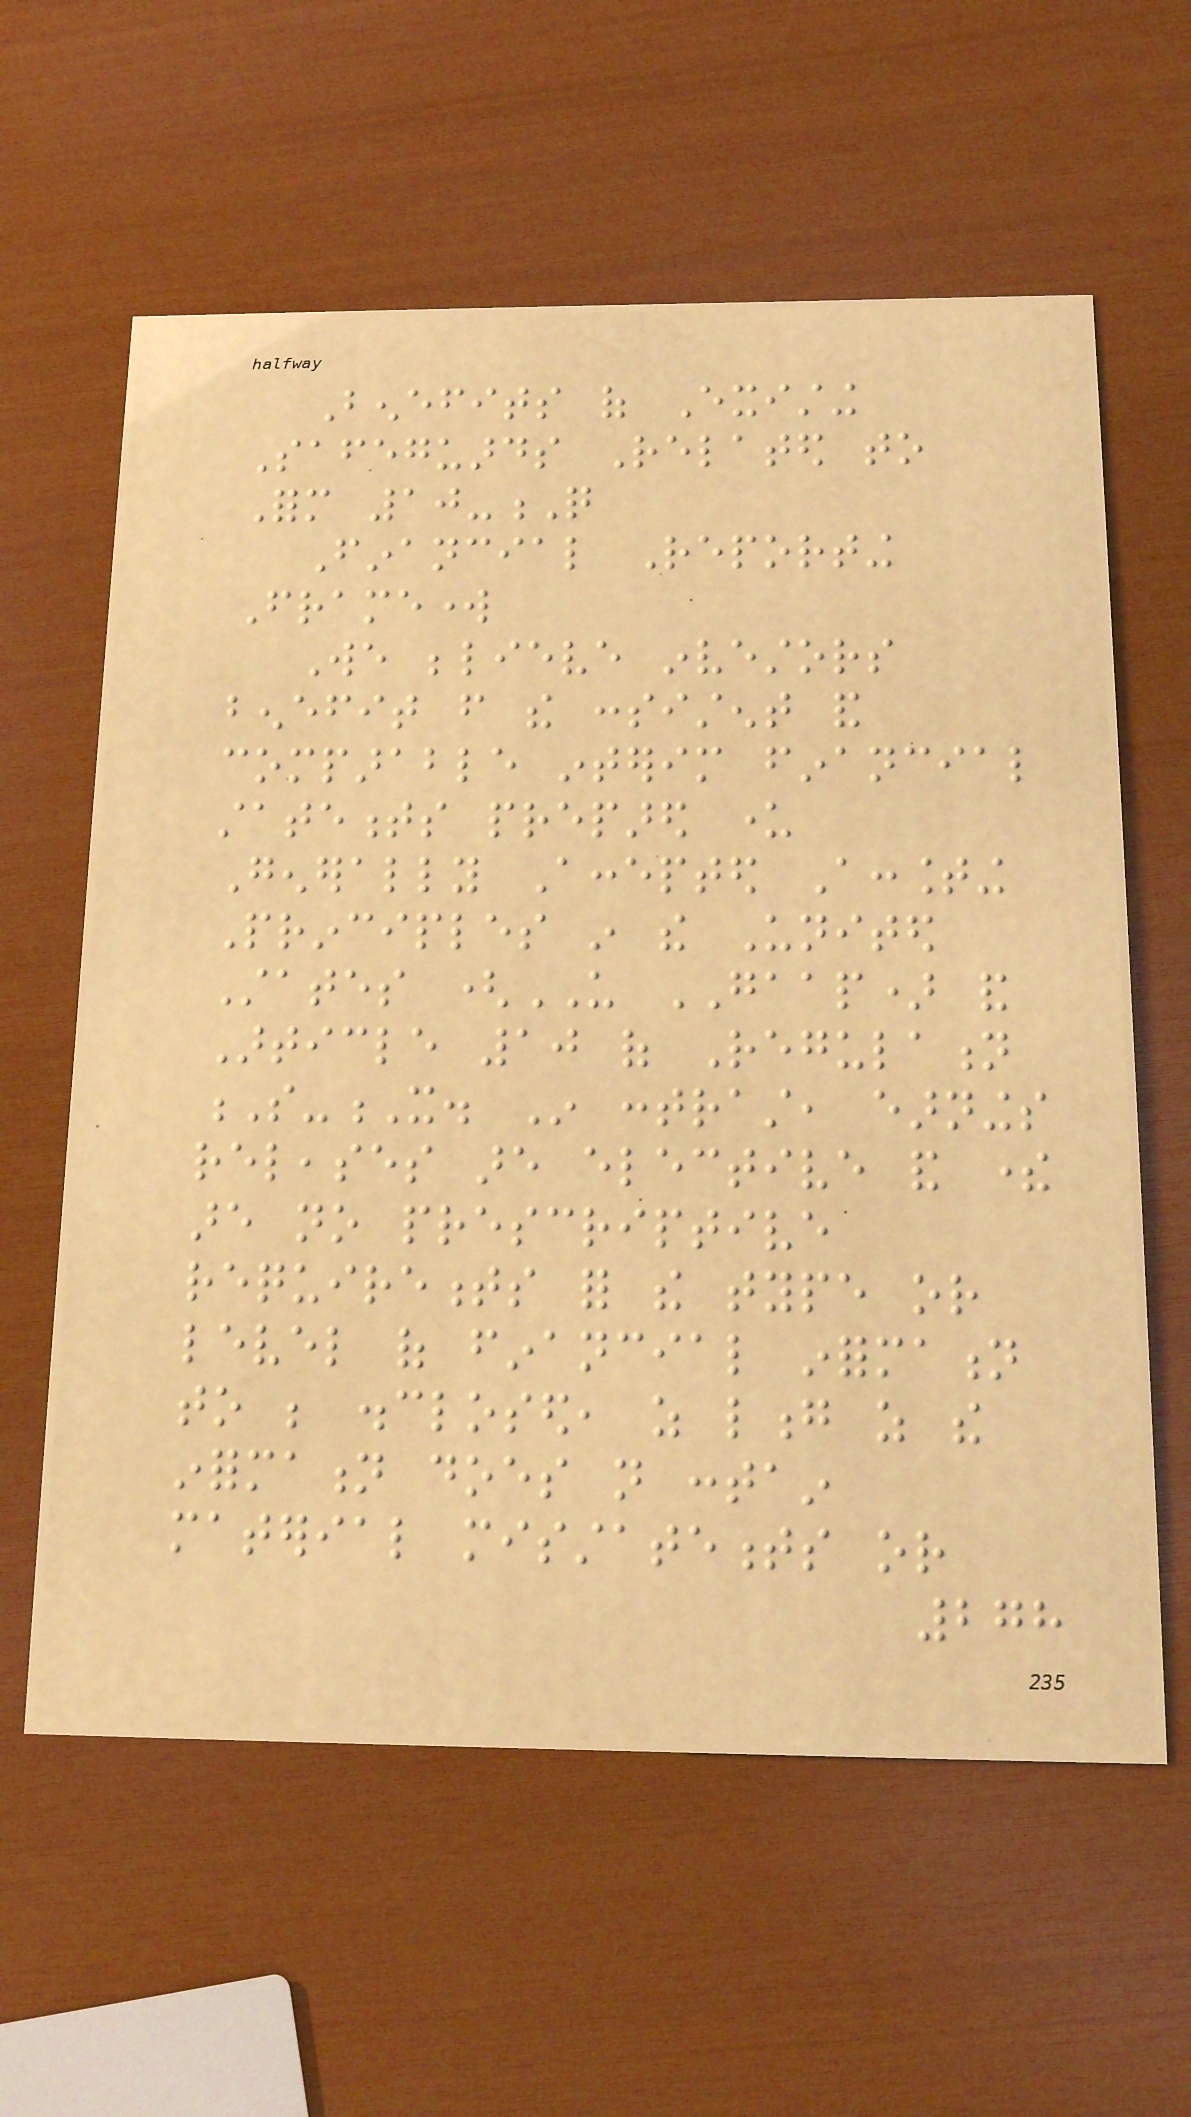Benefits of Existing
Safeguards Related to
Form 10-Q
Financial Reporting
Framework
We believe investors
benefit from the consistent and
comparable interim financial
statements prepared under
Generally Accepted Accounting
Principles in the United
States (US GAAP) and
Article 10 of Regulation
S-X. In contrast, earnings
releases are elective and there
are no prescriptive
requirements for the type or
level of financial information
to be disclosed, as long as the
information does not contain
material misstatements or
278
